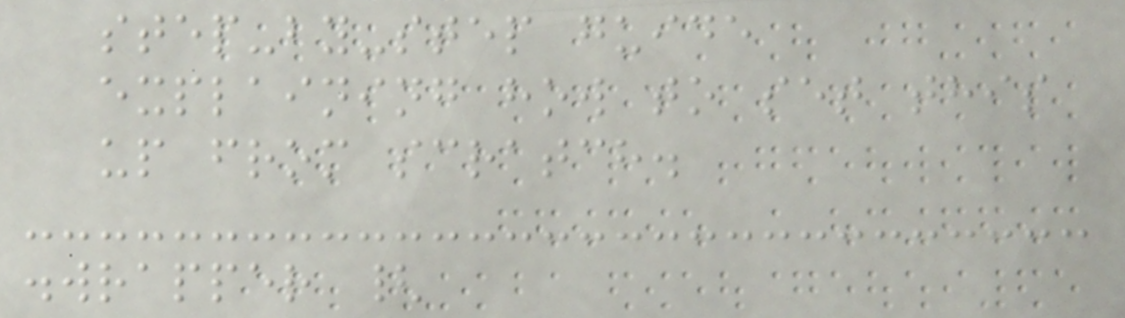step-by-step guide
explaining how to set this
up from scratch.
.wrapper {
